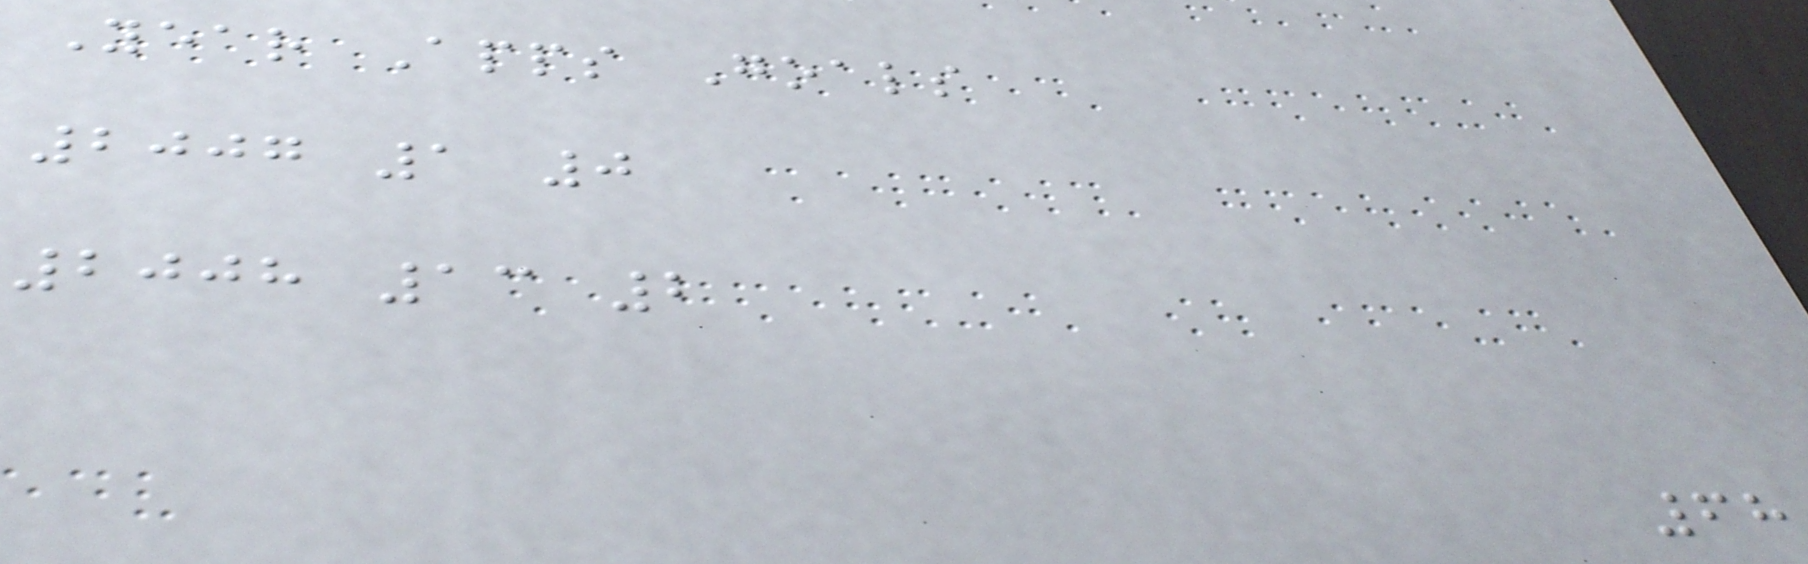Year Apps Goals
2007 1 0
2008 13 2
68
